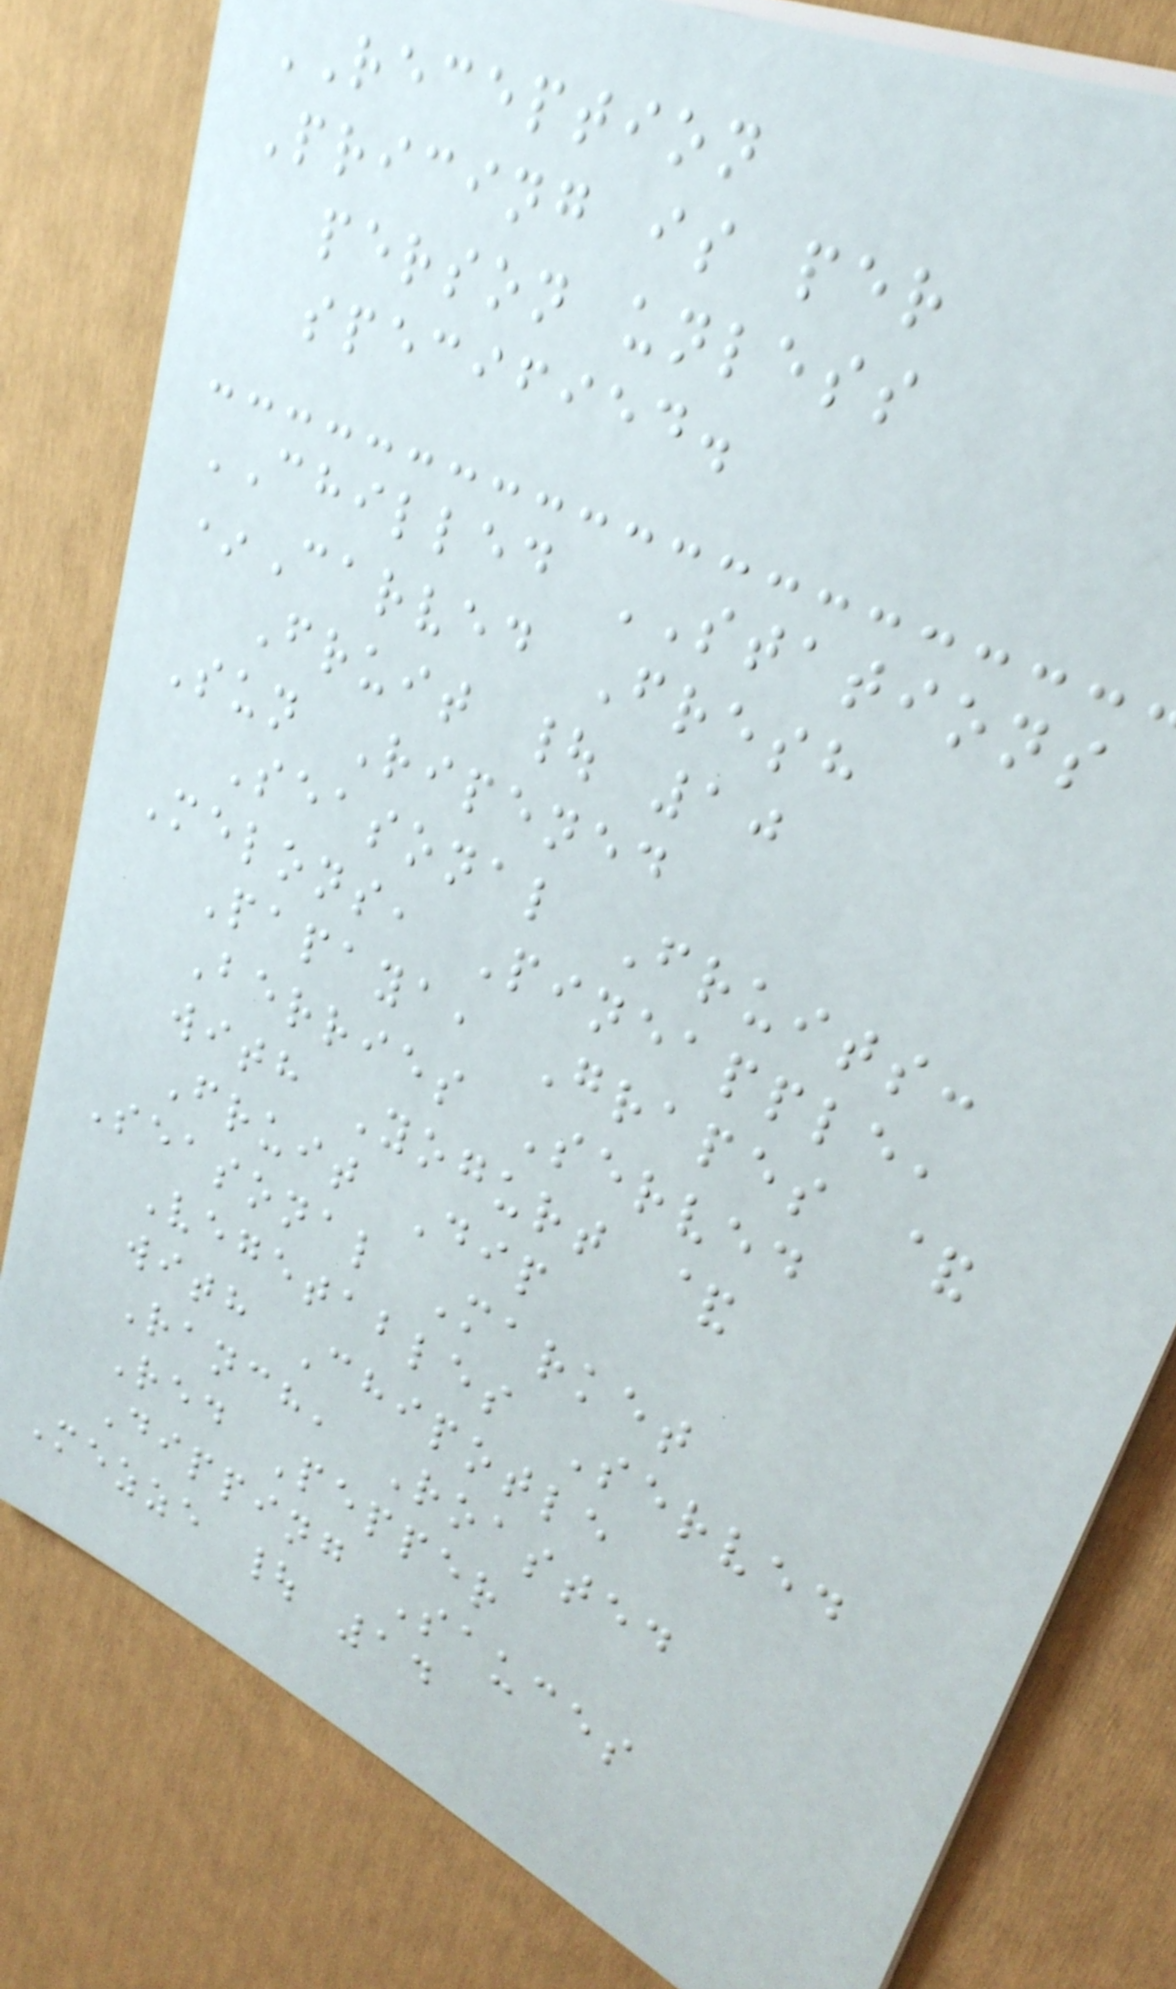RECEPTION
Pricing is per
person unless
specified.
CHILLED STATIONS
*Carved Fresh
Fruit | 10
Sun Ripened
Seasonal Fruits:
Melons, Pineapple,
Papaya, Grapes &
Berries Served
with Yogurt &
Fruit Dip
Seasonal Market
Vegetables Served
with Chipotle
Ranch, Roasted
Red Pepper
Dipping Sauces
Mezze | 14
